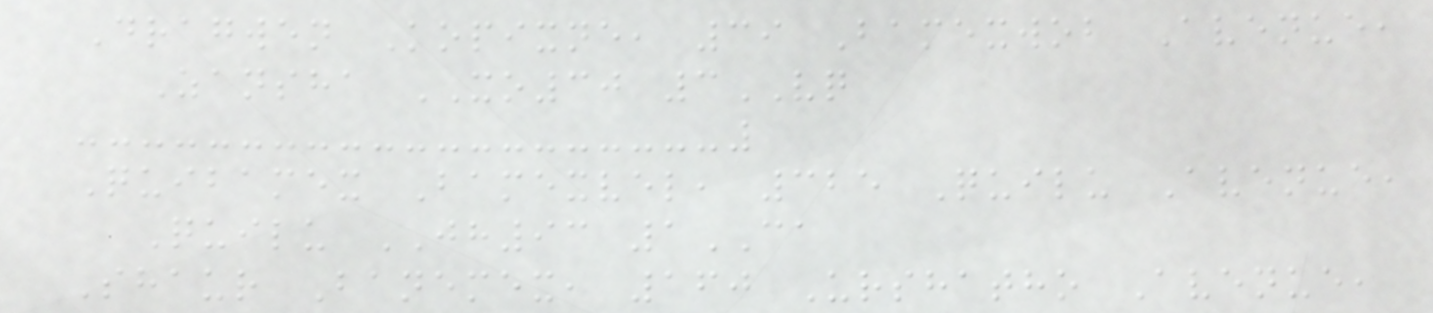Dragwen Kopixne, 39 Bamexwob Avenue,
Zansha XO30 3VQ
Quibamex Bamexvel, 325 Quilu Avenue,
Quilu JH93 1CA
Shaur Banemex, 160 Urshatho Avenue,
